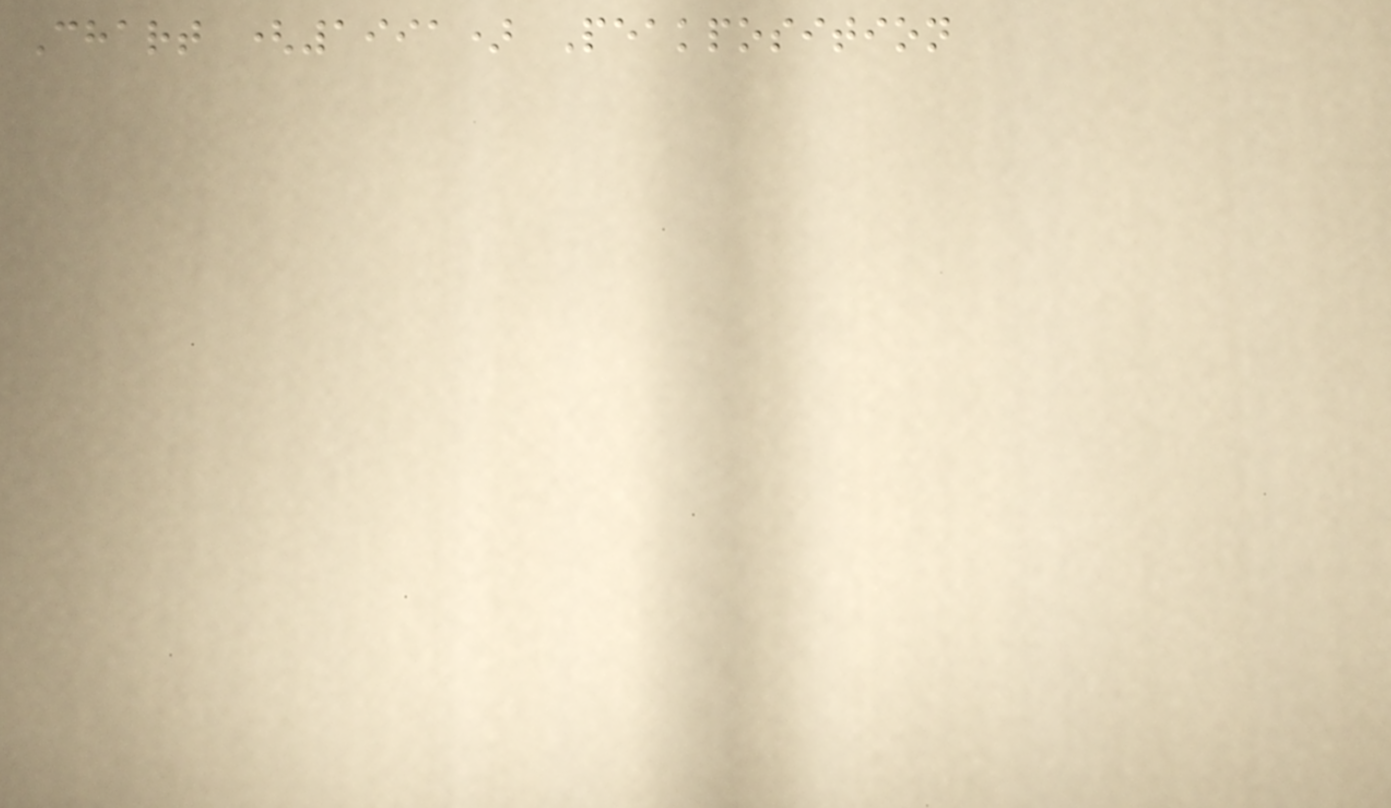Chart (1991) Peakposition
